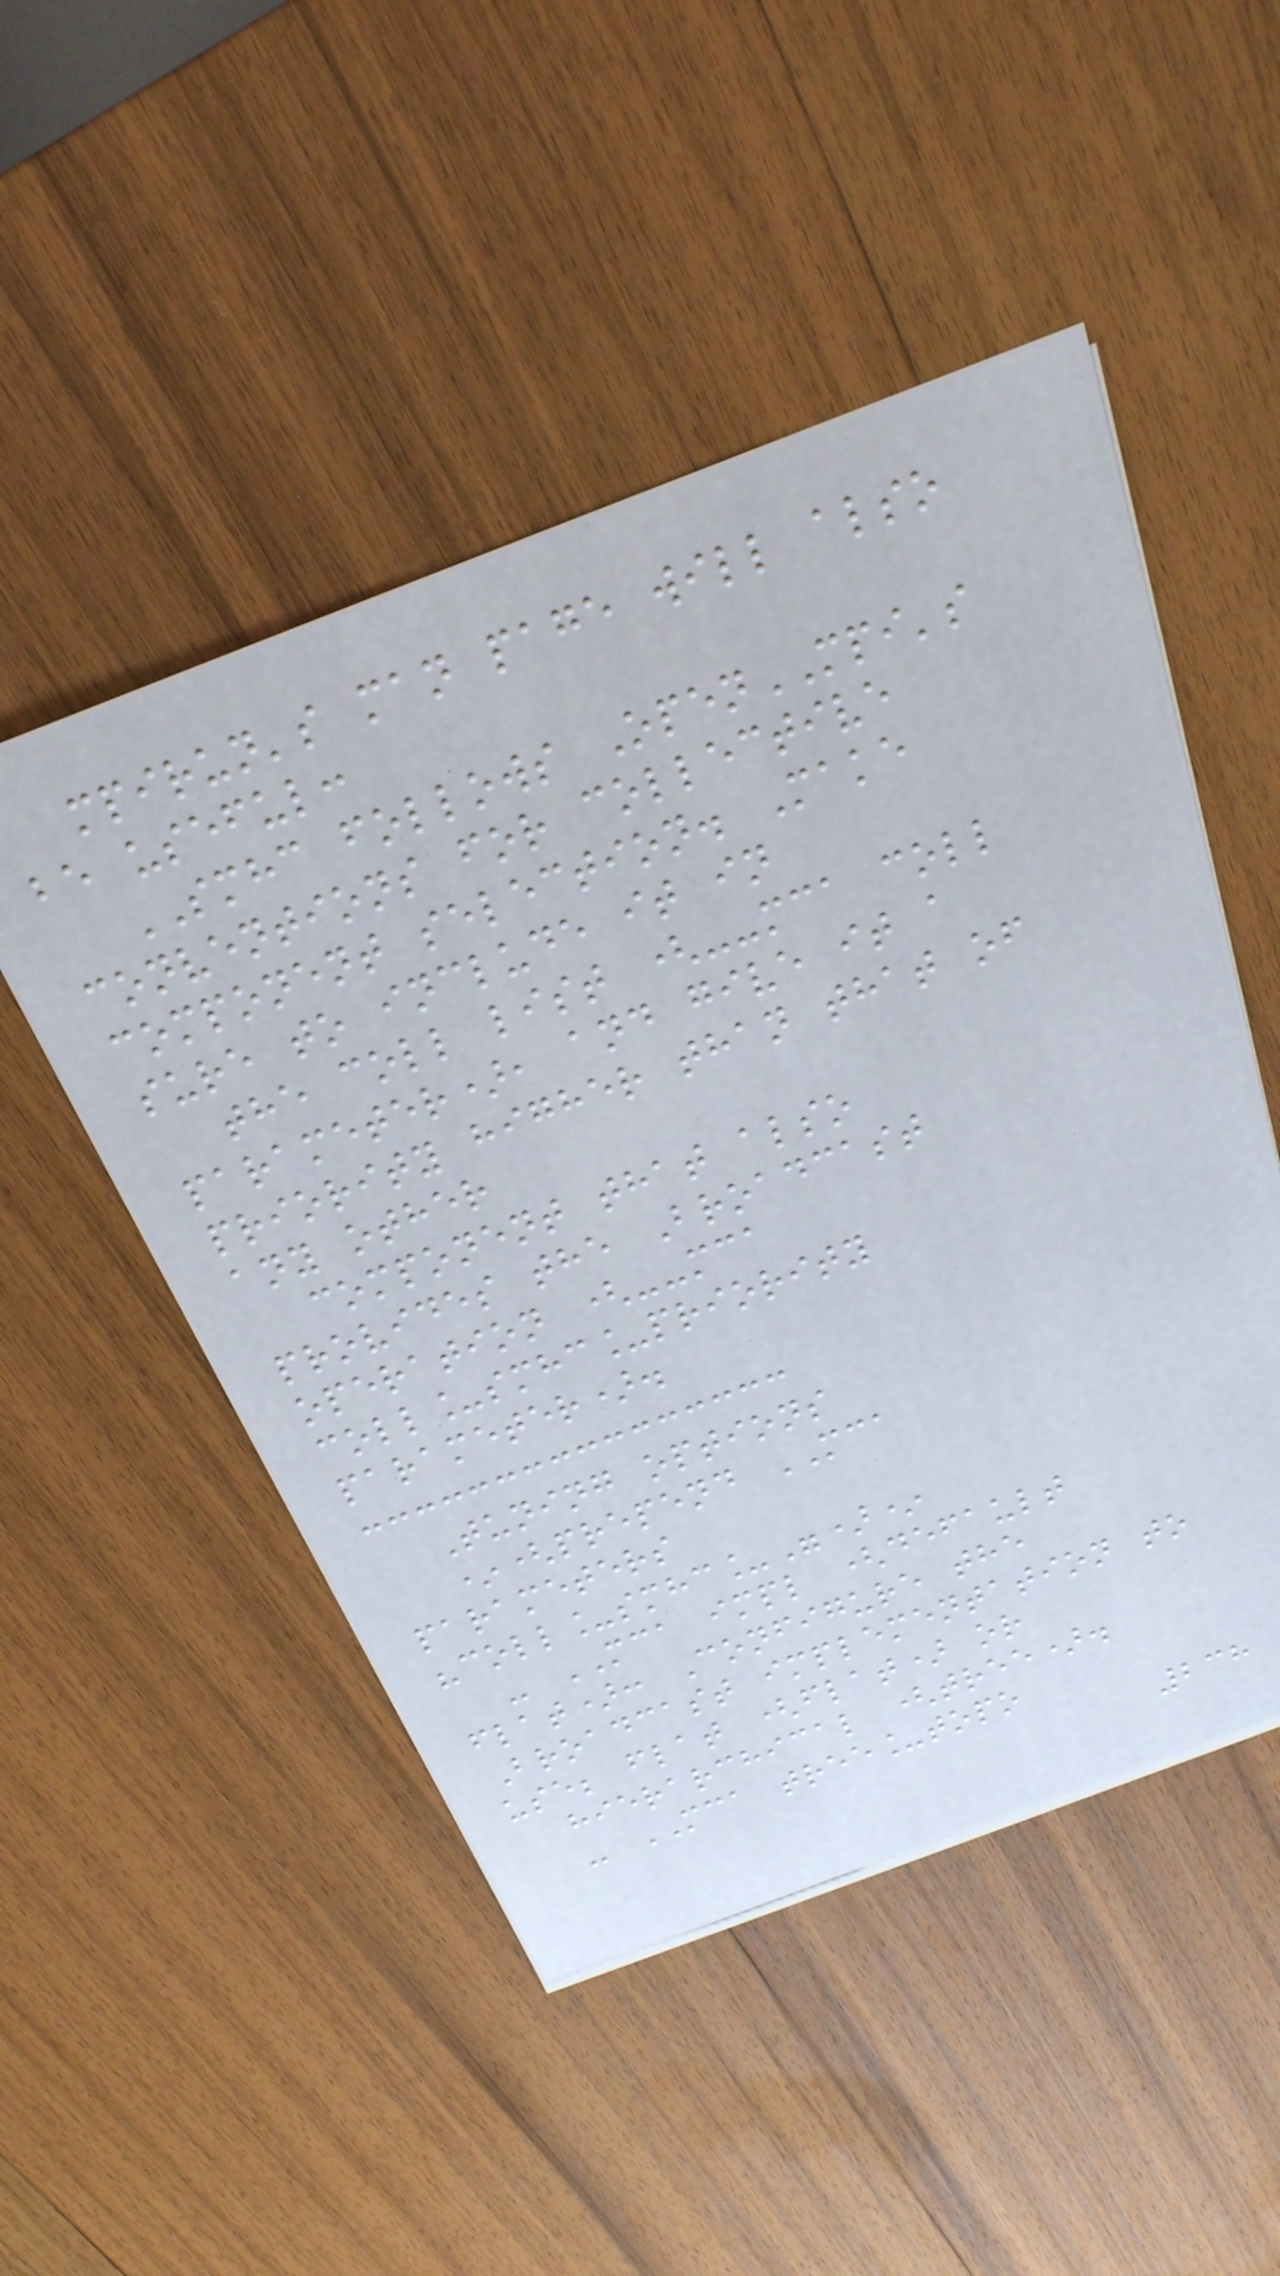mpirun's man page will also
be useful:
SMHC follows OpenMPI's
conventions for collective
component selection. Make
sure to include it in
the coll list (--mca coll
parameter), and give it a
priority higher than that of
any other
component that also
provides the Broadcast
operation (--mca
coll_smhc_priority
parameter).
Tuning options
*(prepend MCA
parameters
"coll_smhc_")*
- MCA impl (default
flat): Configure the
Broadcast implementation to
use; flat (flat) or
hierarchical (tree).
- MCA tree_topo
238
